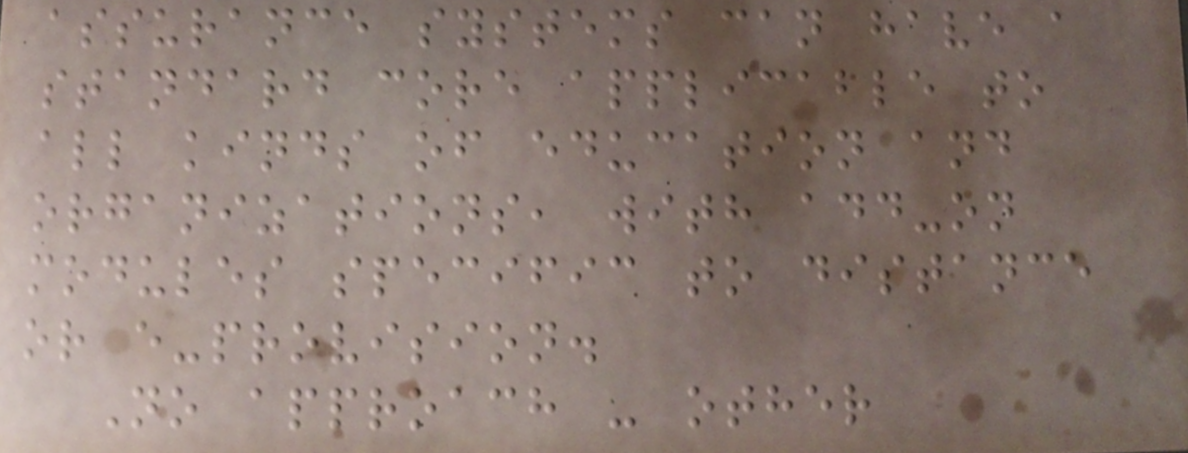assurance systems can have a
standard core applicable to
all kinds of education and
organizations, with add-on
modules specific to distance
or e-provision.
No approach - other
